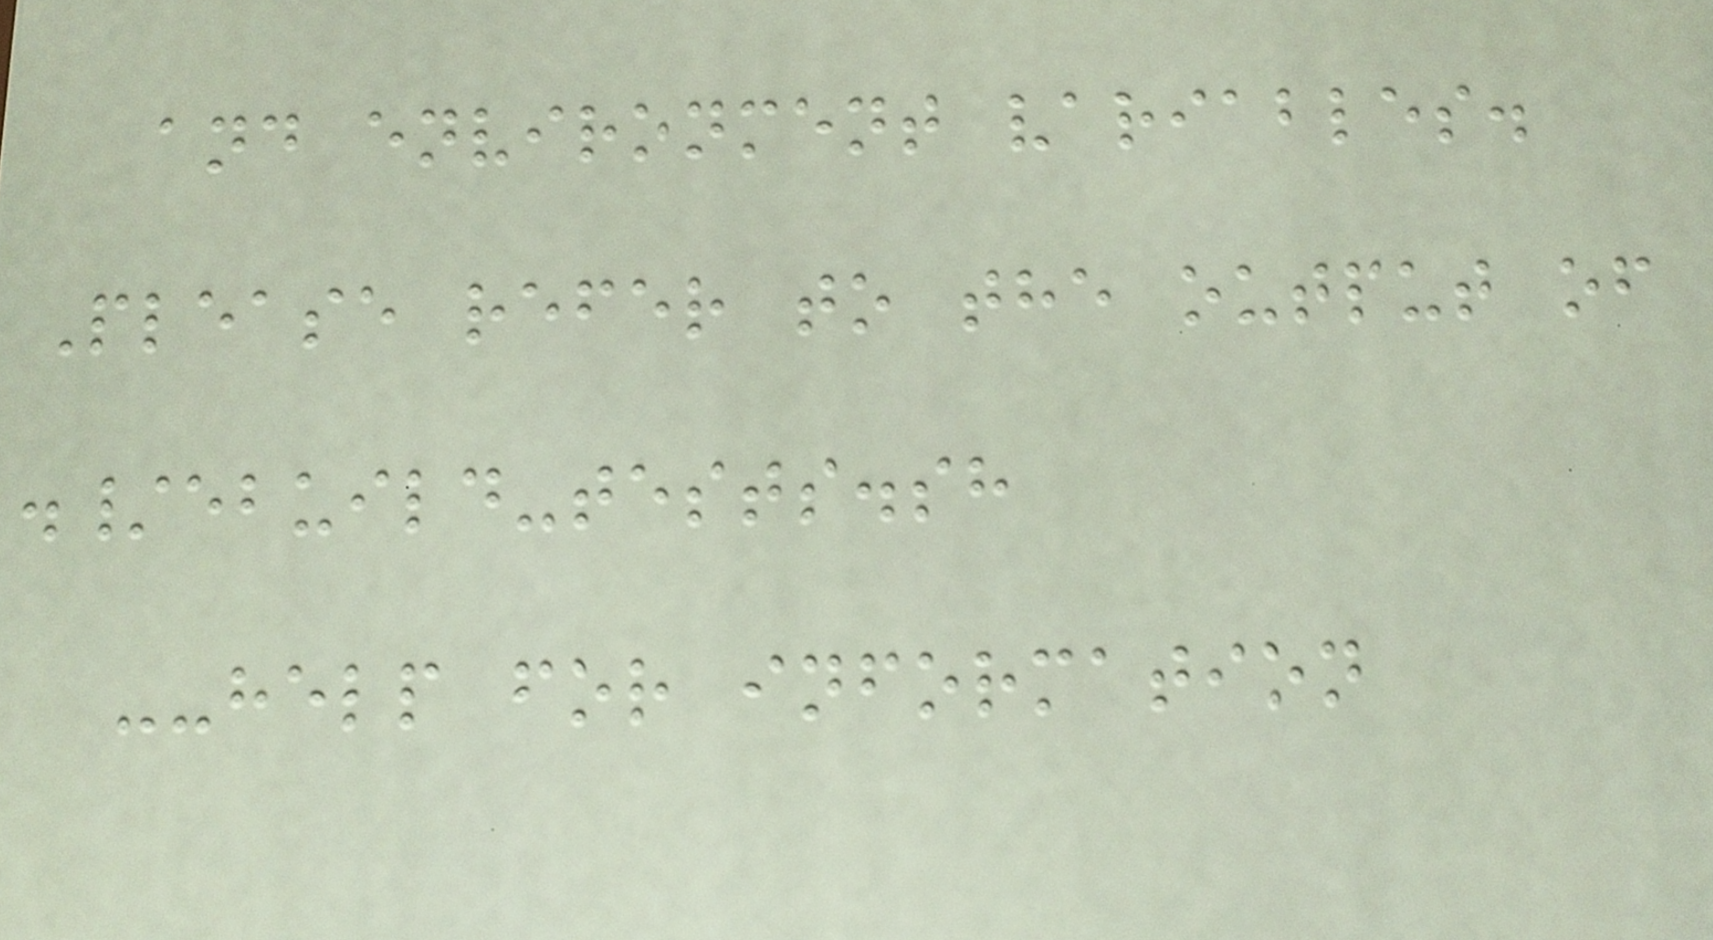and environment variables.
Please refer to the output of
./ebuild-tests.sh
--help for information
